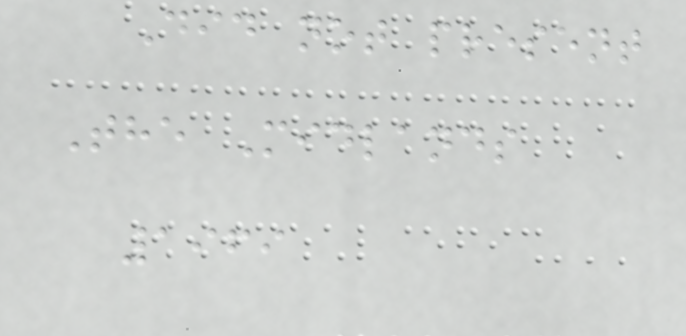Did not present
The Midlands
1969
